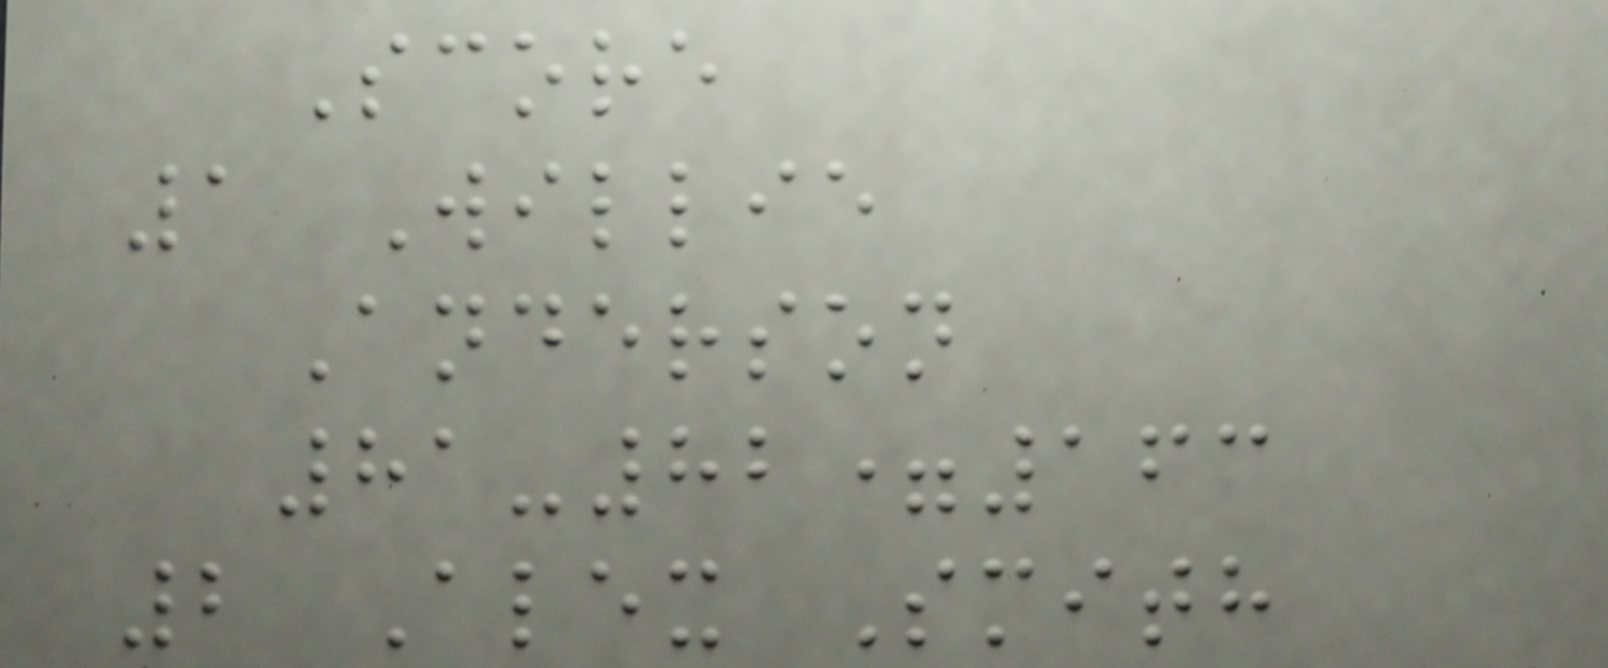Score
1 Willie
Anderson
81-82=163
2 Alex Smith
